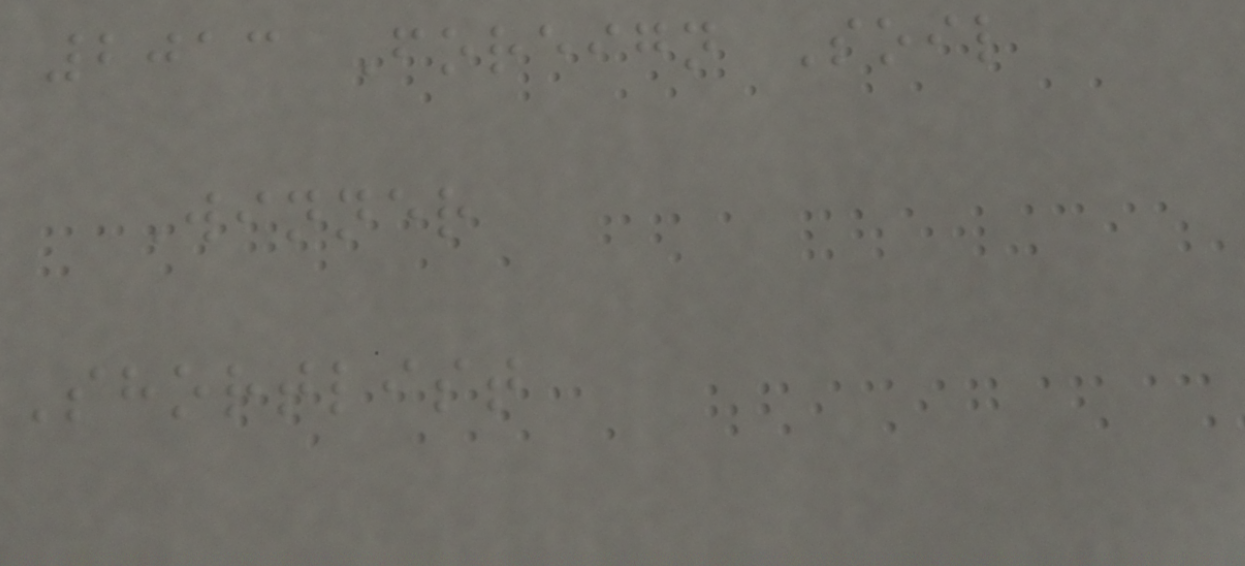2013 Foreign Soil
Winner
Shortlist
